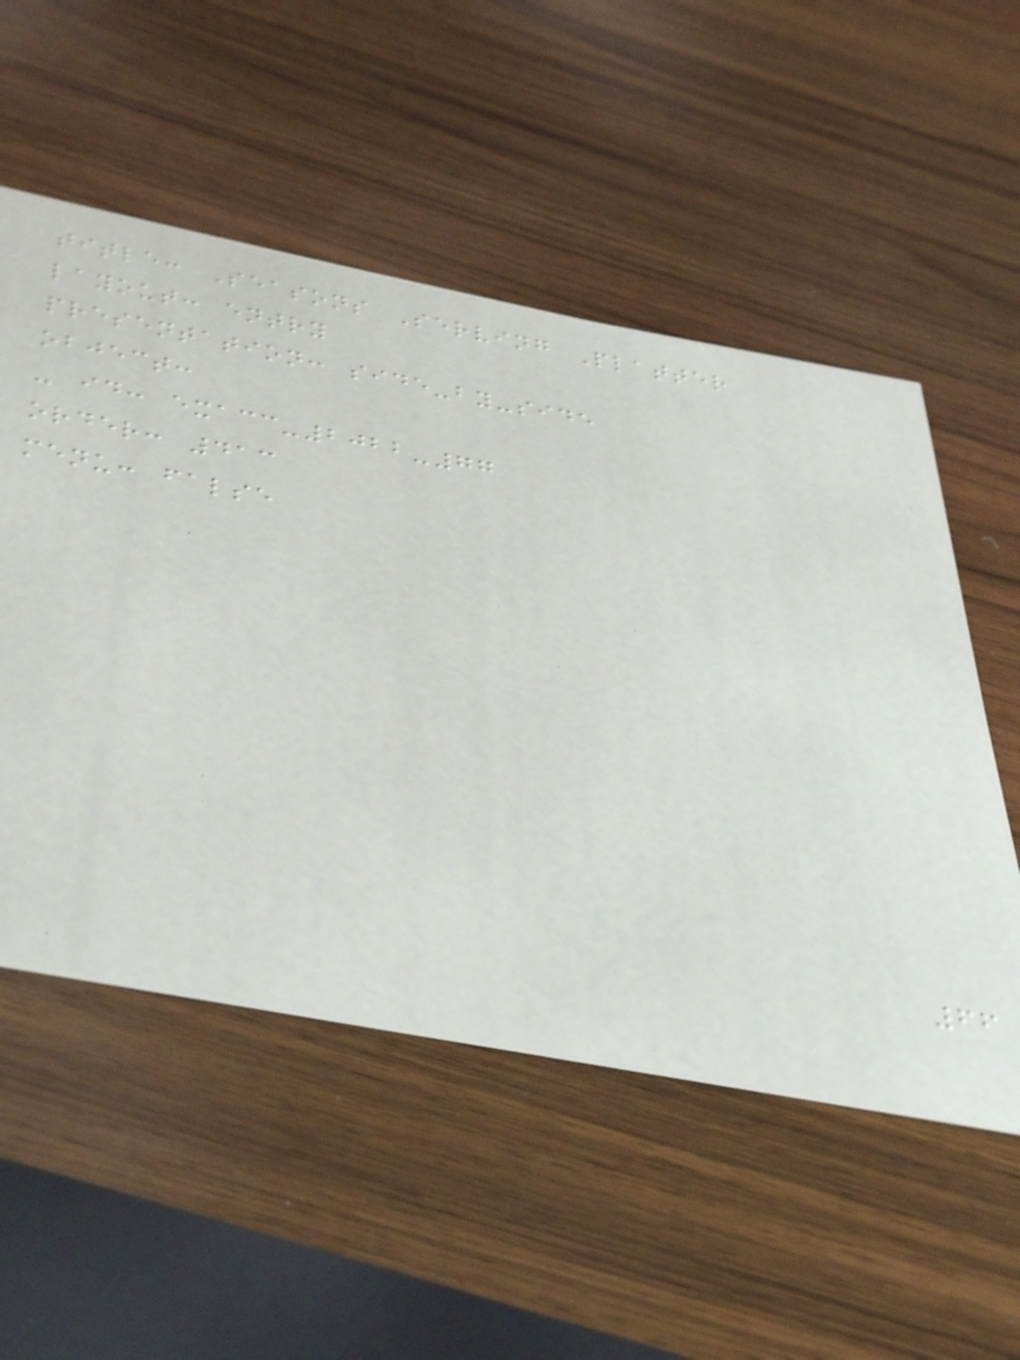title: Seasons Serving Platter
layout: entry
presentation: side-by-side
object:
- id: exacc-2022-77
order: 413
menu: false
66
